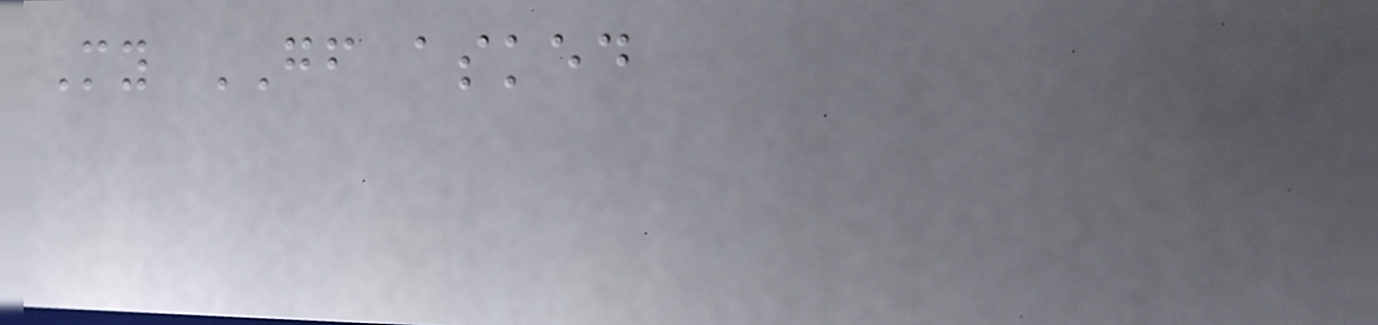My GF asked
